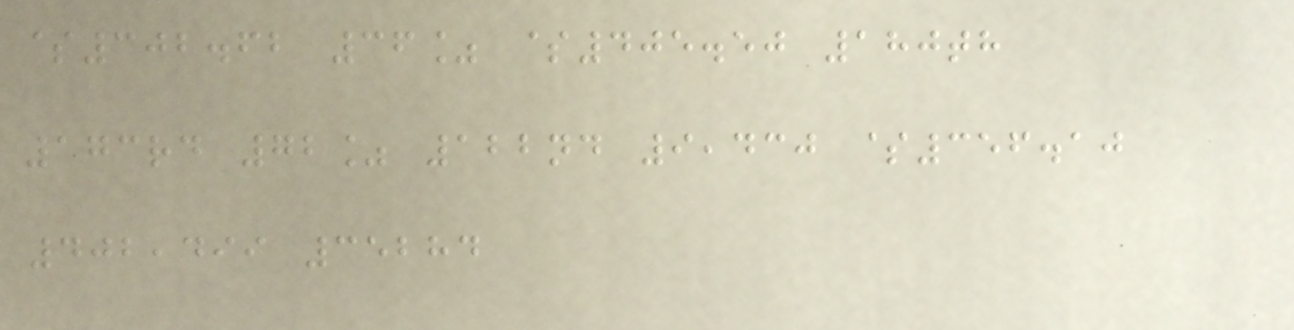$302.62 36% $405.50 180th
173rd 72% 122nd 9,430 $356.10
402,499 35284
